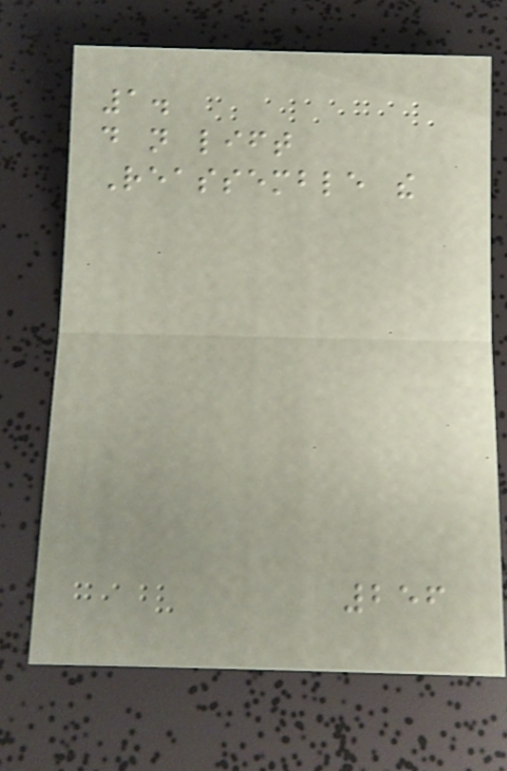1.
do not lift
Reassemble the
256
